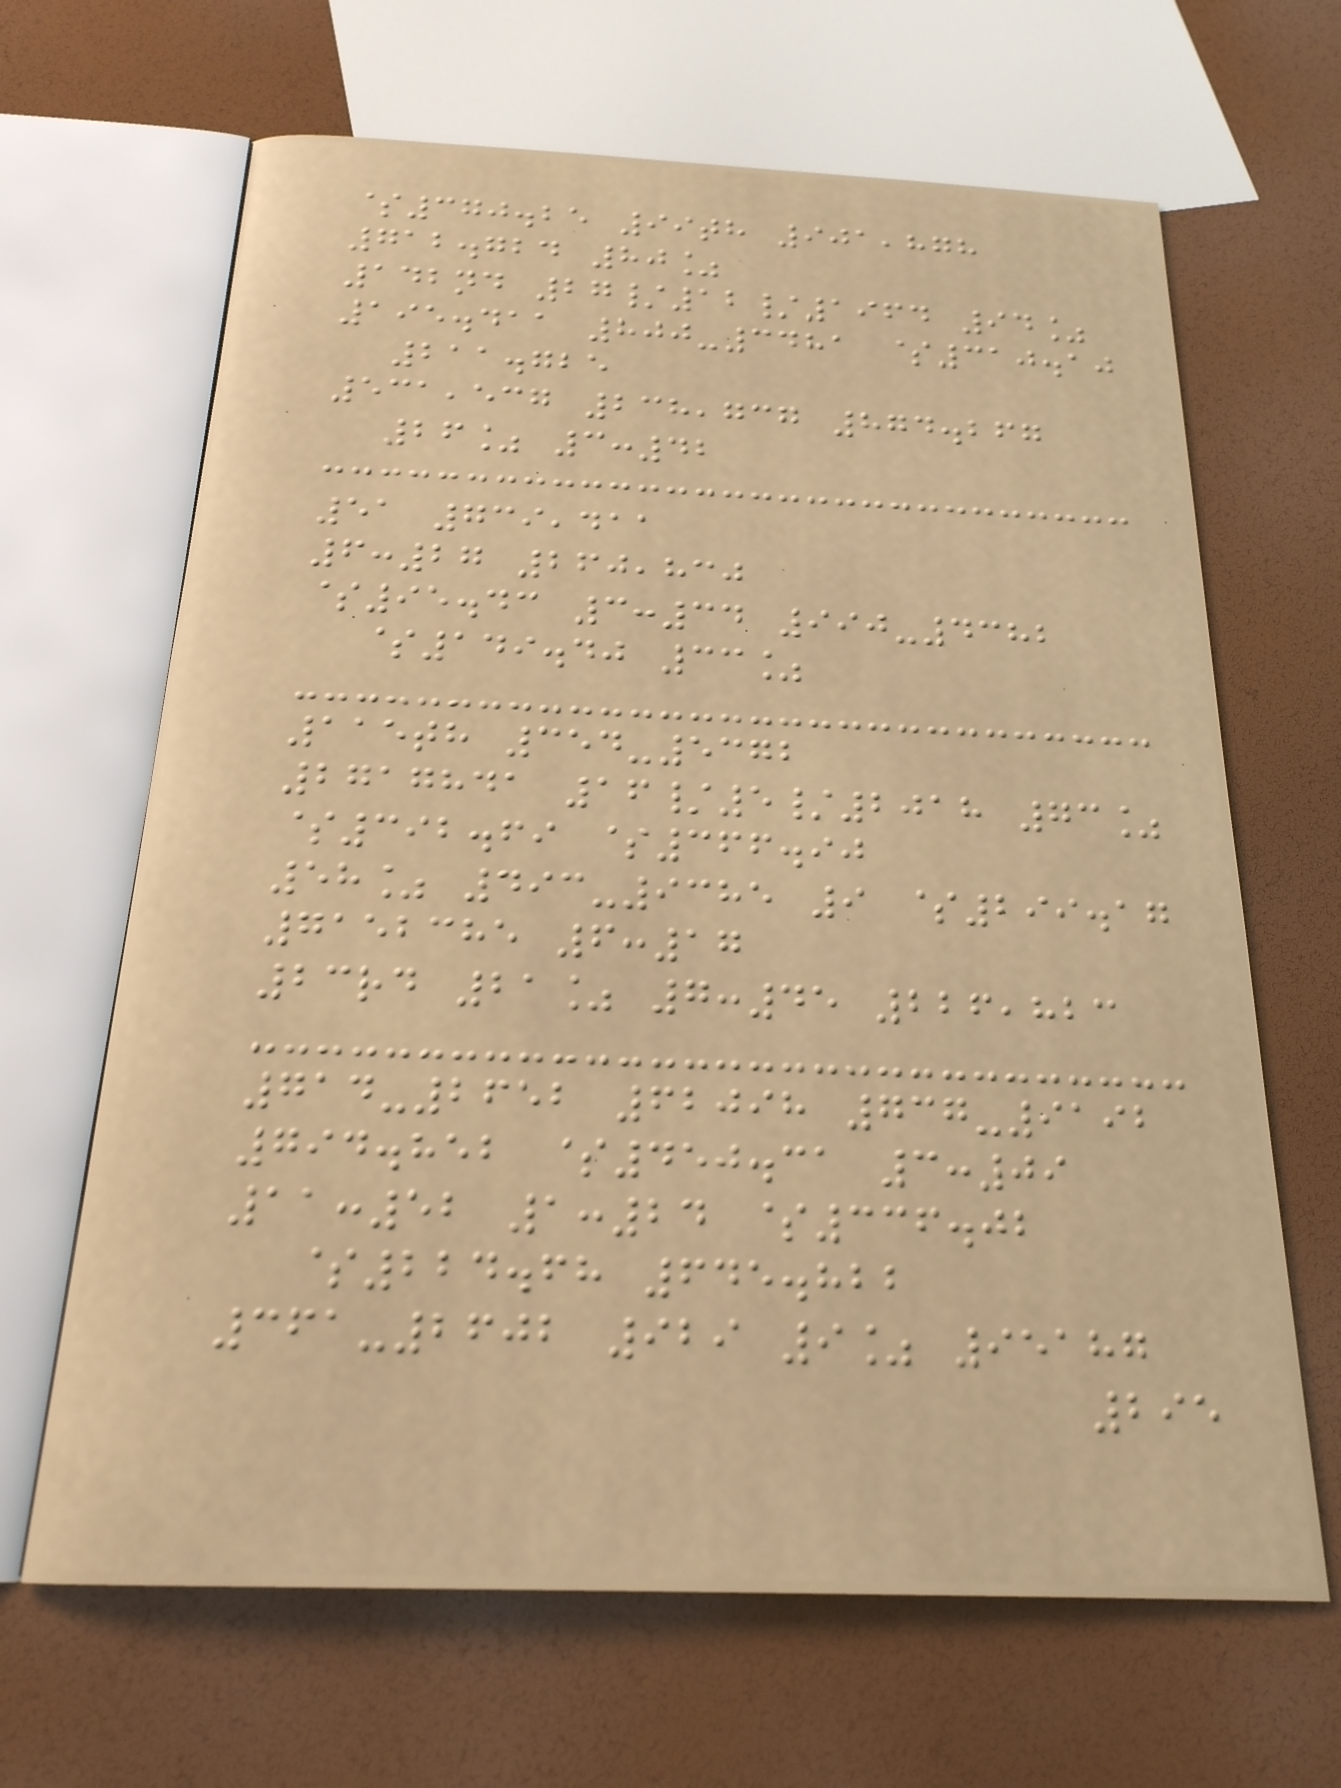$370.25 99th 901,878
712.724 80%
142nd 27/12/1964 94%
195.411 800-3481 $310.10
211.725
531,537 238,737 874.267
26% 3:42
51 739,411
6:27 260,830
$95.43 3:34 990-4382
$149.40 33%
115th 354-5372
2717841 16/5/2018 73%
$392.69 $366.90
58% 493-9385 9 $299.17
7152385 6:17
23rd 21% 7:45 226,823
714-2652 62098 737-9192
794.852 $450.31 3:09
11:52 1:24 $336.02
$224.68 645.822
361-2602 929 9% 95187
295
